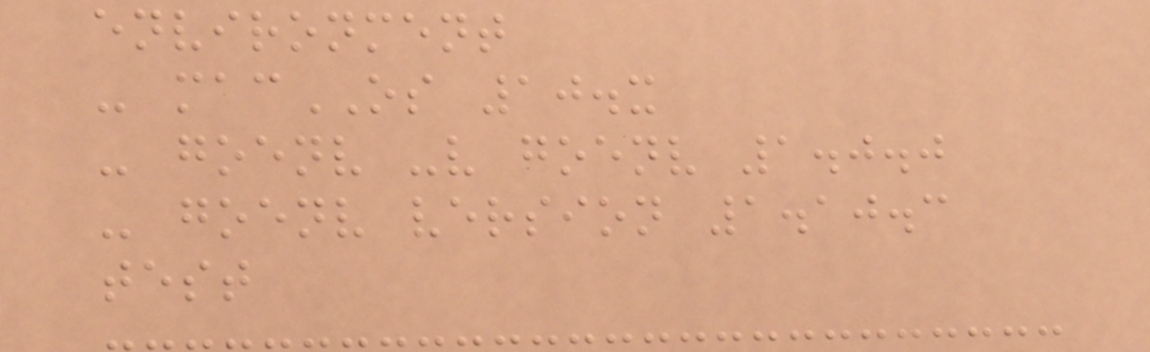environment
- macOS 10.x
- goenv -v goenv 1.0.0
- goenv version 1.10.3
test
